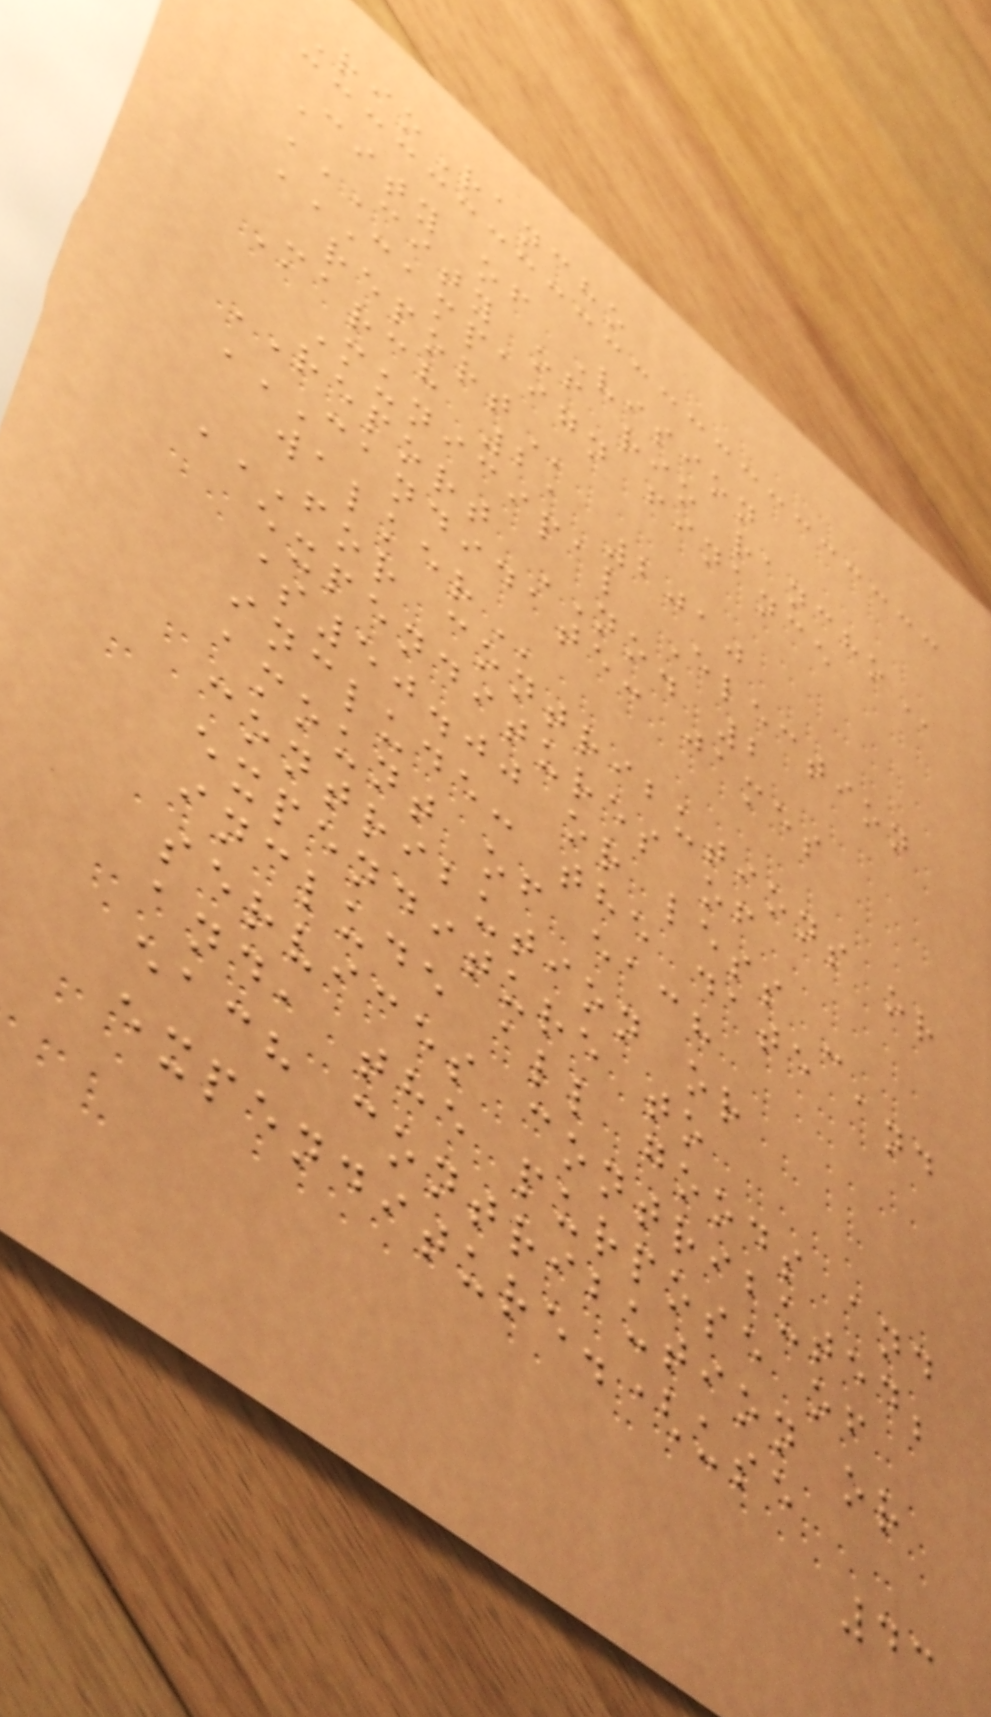RioRancho
City of Vision
CITY OF RIO RANCHO
CAMPAIGN FINANCE
REPORT
March 2, 2010
Municipal Election
REPORT NO. 2
CANDIDATE: JAMES
WALKER
FOR CONTRIBUTIONS OR
EXPENDITURES OF
$50.00 OR LESS -
INCLUDE: THE DATE AND
AMOUNT OF EACH
CONTRIBUTION OR
EXPENDITURE TO
INCLUDE ALL GOODS AND
SERVICES CONTRIBUTED;
AND, THE PURPOSE OF
EACH CONTRIBUTION OR
EXPENDITURE.(USE
43
